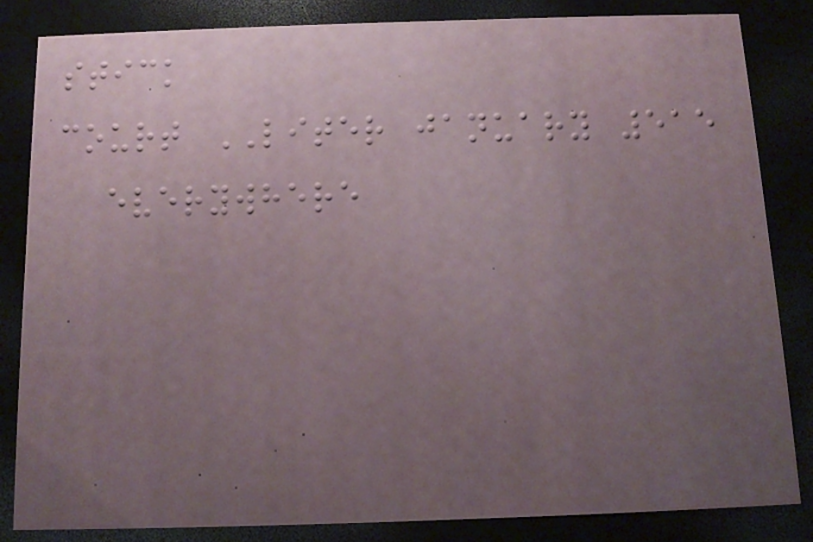stick
court LITER january 515
everywhere
